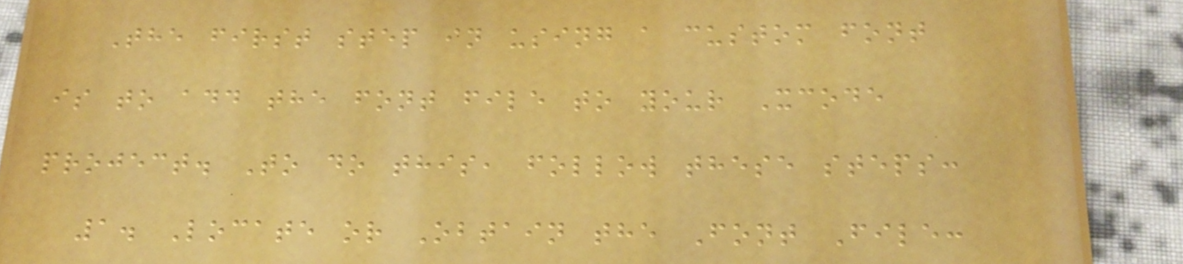The first step in using a custom font
is to add the font file to your Xcode
project. To do this, follow these steps:
1. Locate or Obtain the Font File:
